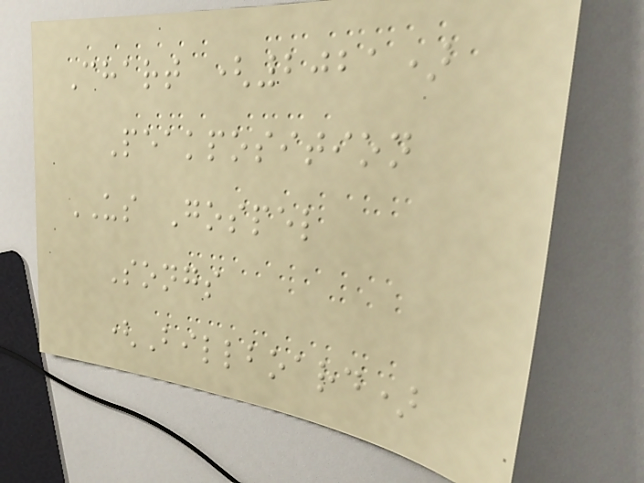Chart (2021)
Peakposition
US Gospel
Songs
(Billboard)
